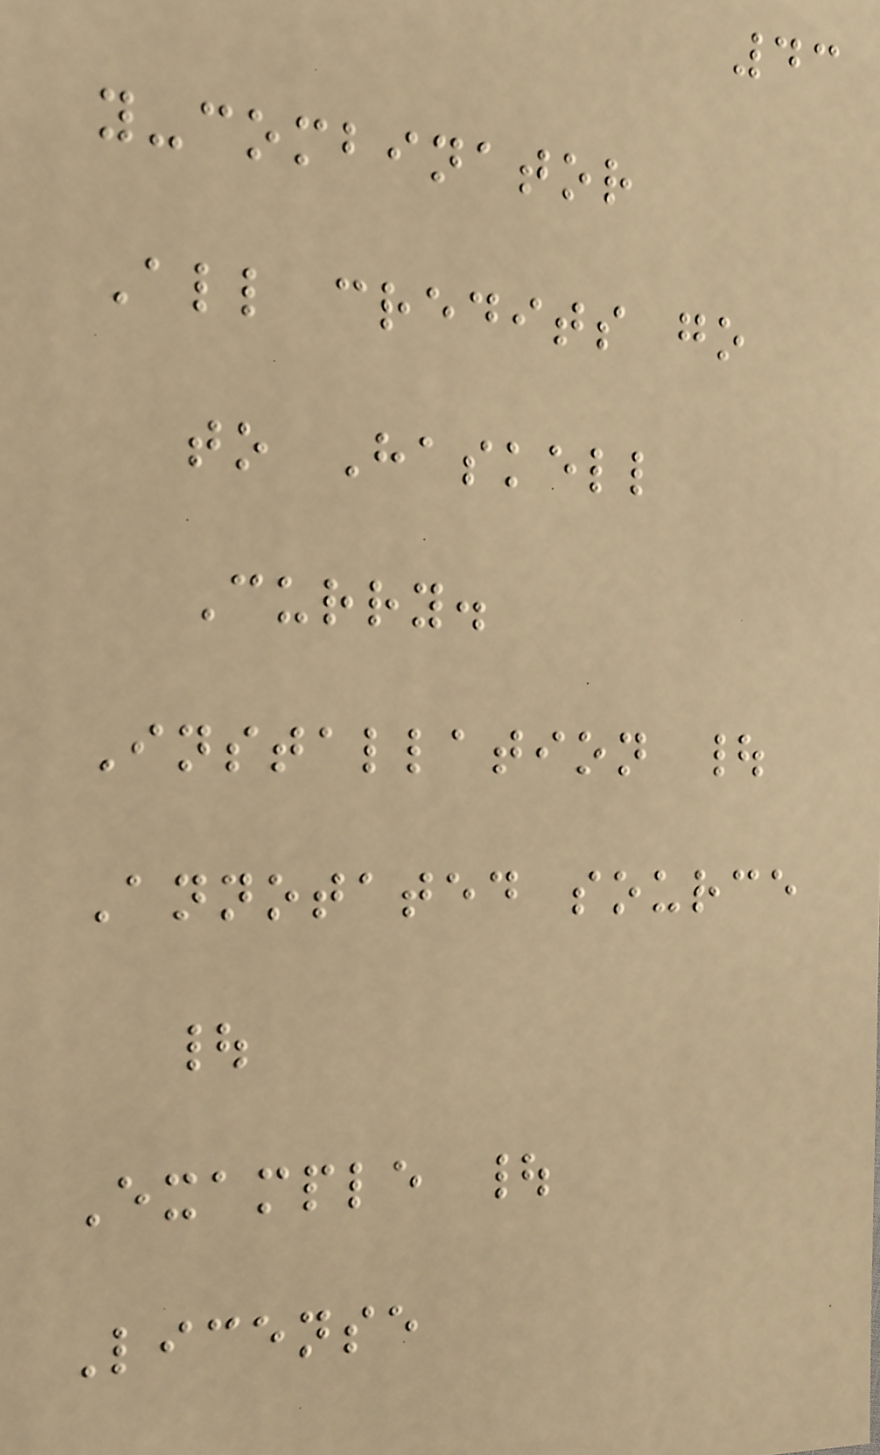43
y-combinator
All credits go
to Haskell
Curry.
Installation |
Annotated source
|
Example |
License
